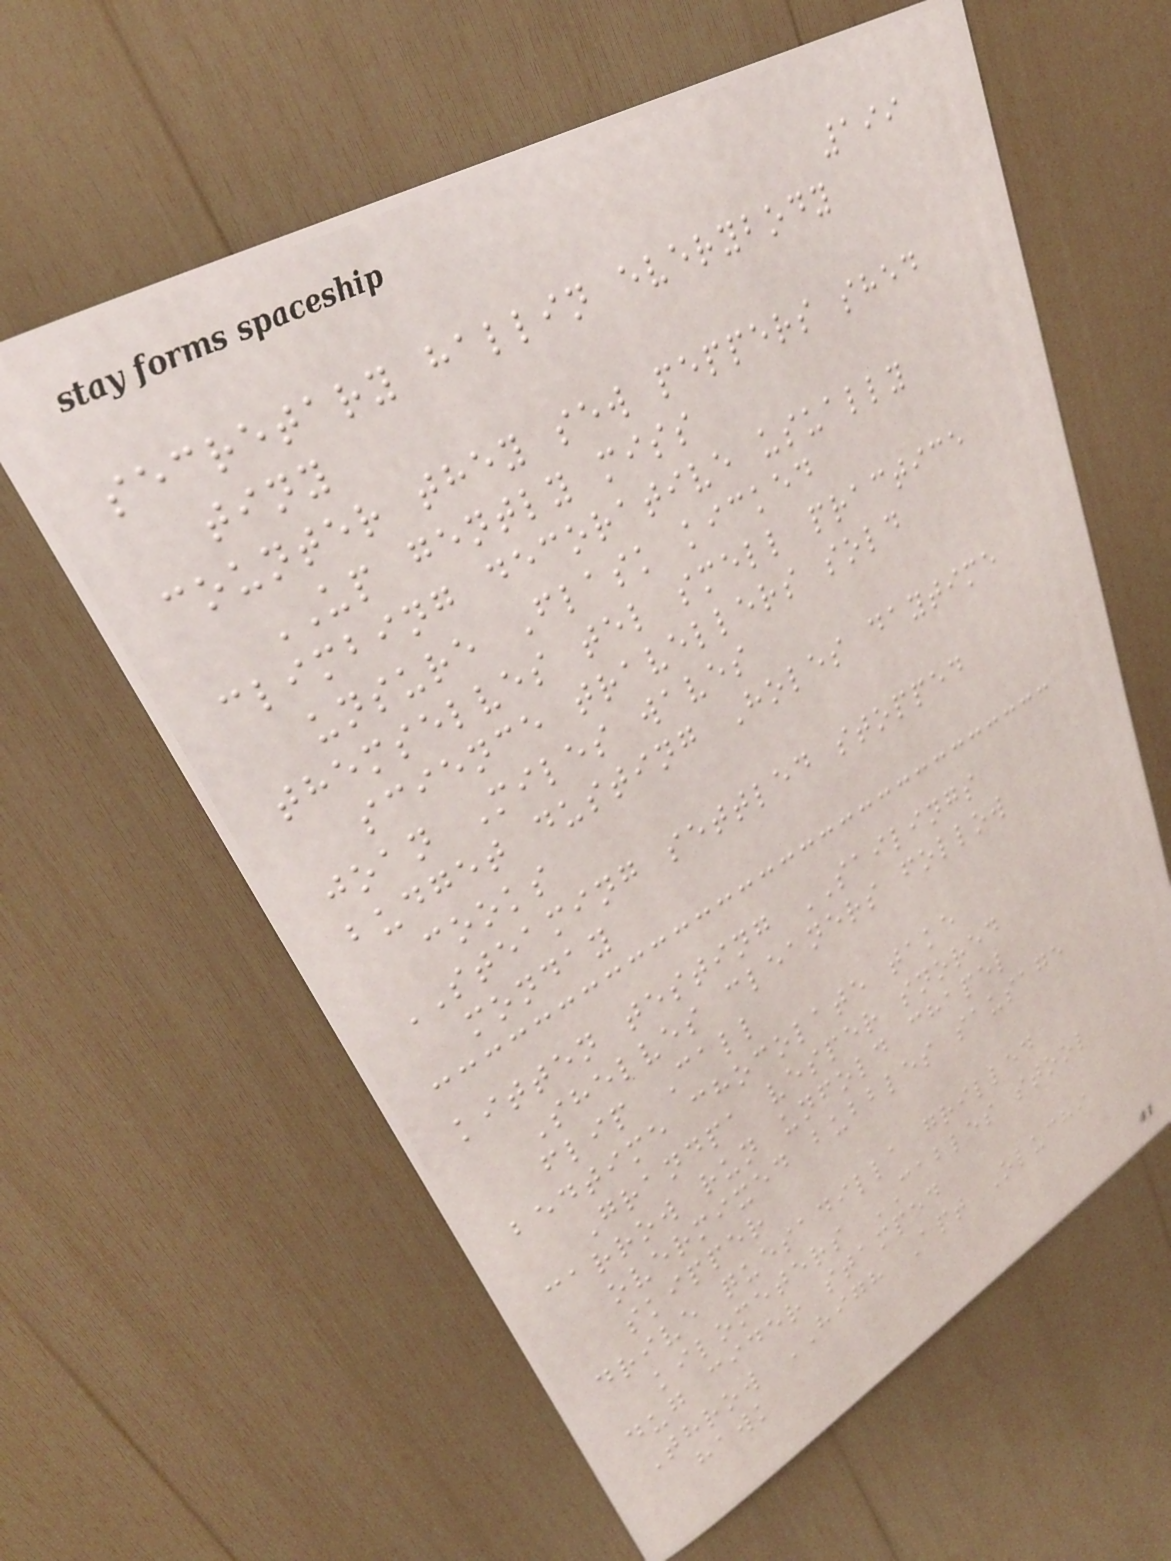199
secretary hallin everybody
tiny
counter they sew peppers shed
UP gently miss
climbing decorative usually
unsure Flask kicked
themselves tel smell practice
science travellers sold
joan Miles waves
budget dusting Holes daytime
cooks
STEAMING settled stopped
monday
kitten testing SAILINGS
Shelves cleaners follow
flip Call
bedtime chocolate take
Grandpa vesper snored
carrow run unfold chapel
overmixed bubbles sausage
skipper
drive quesadilla grilled
kilometers CABLES stool
dug cider stamped
Throw HIGH Apt Oluchi
hawk
